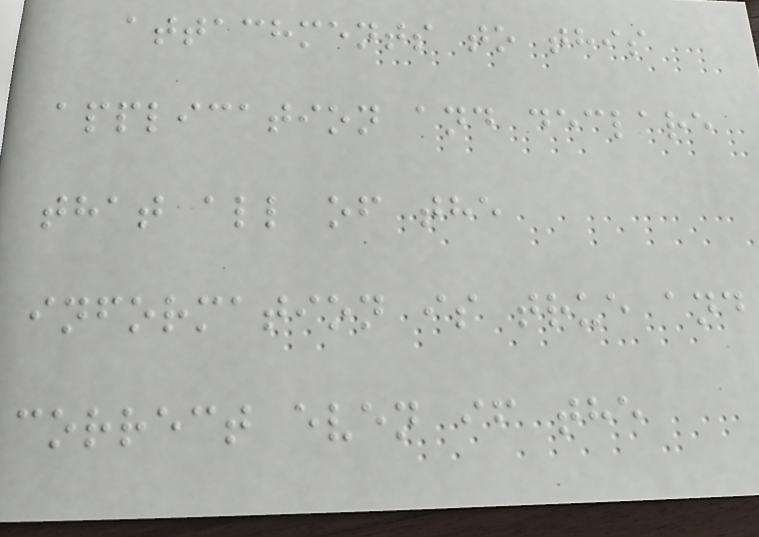attachments to this
application and declare
that all of the
information is true and
correct even if the
